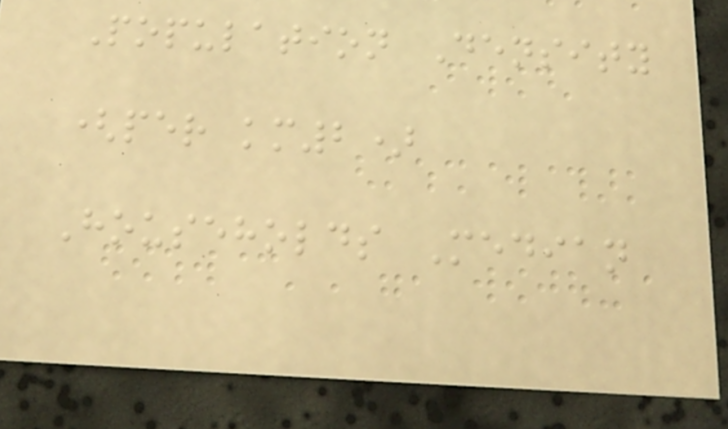Population Density
(per km2)
Households Median
